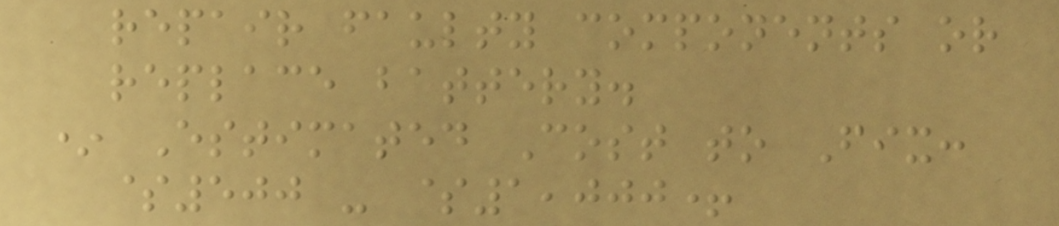repair faulty components or
replace battery.
* Estimated Cost to Fix:
$500 - $1,000+
